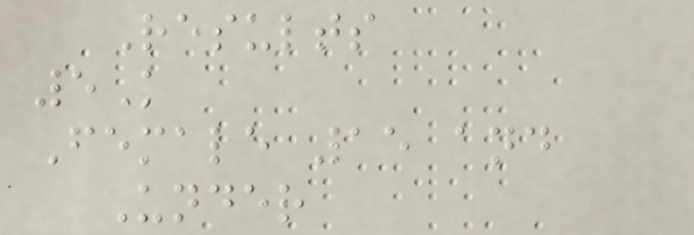Results
5K
Female 15 and
Under
